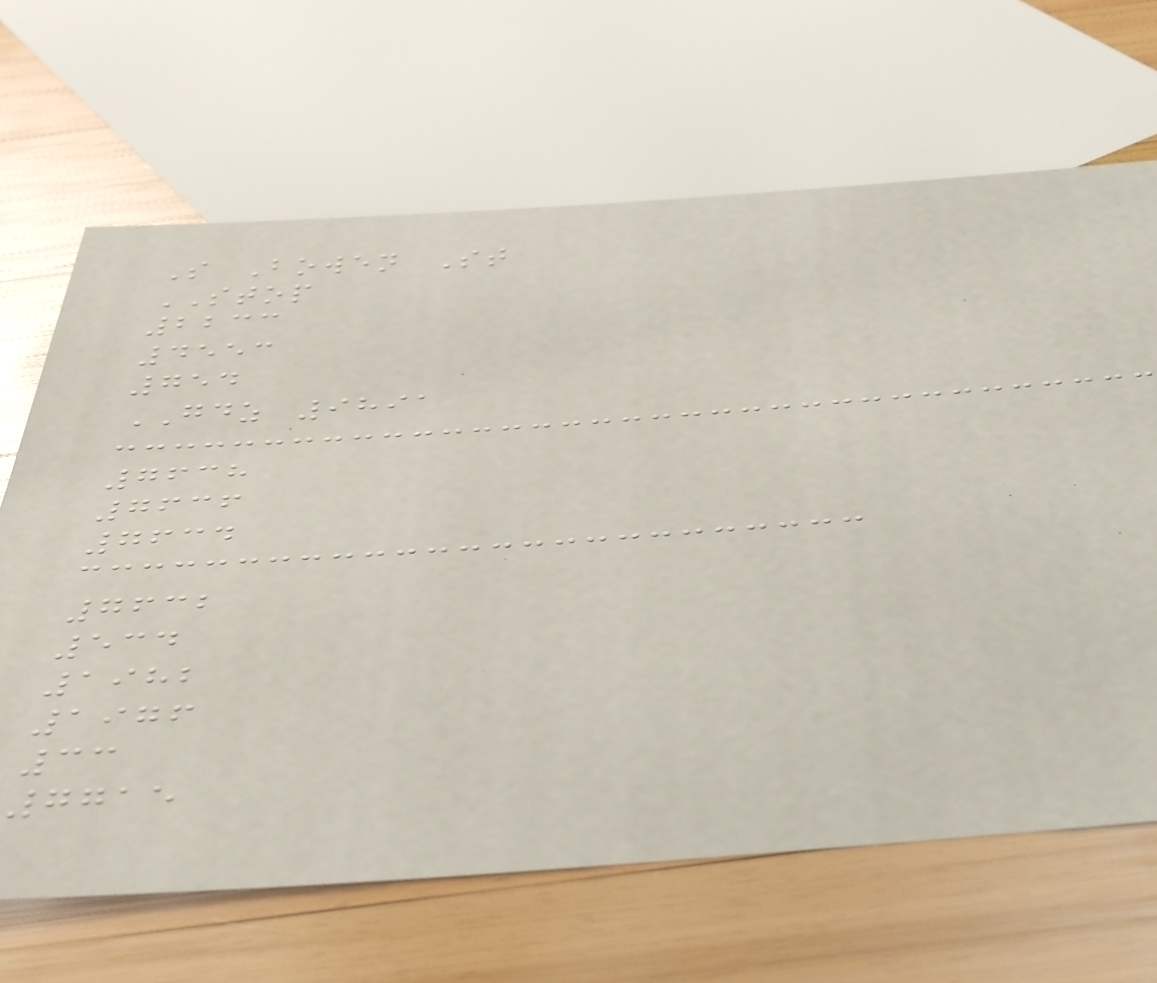S Bowen St
STOP
2233
4553
754
GDZ 9891
7638
7636
7634
7632
534
1982
1976
33
7715
